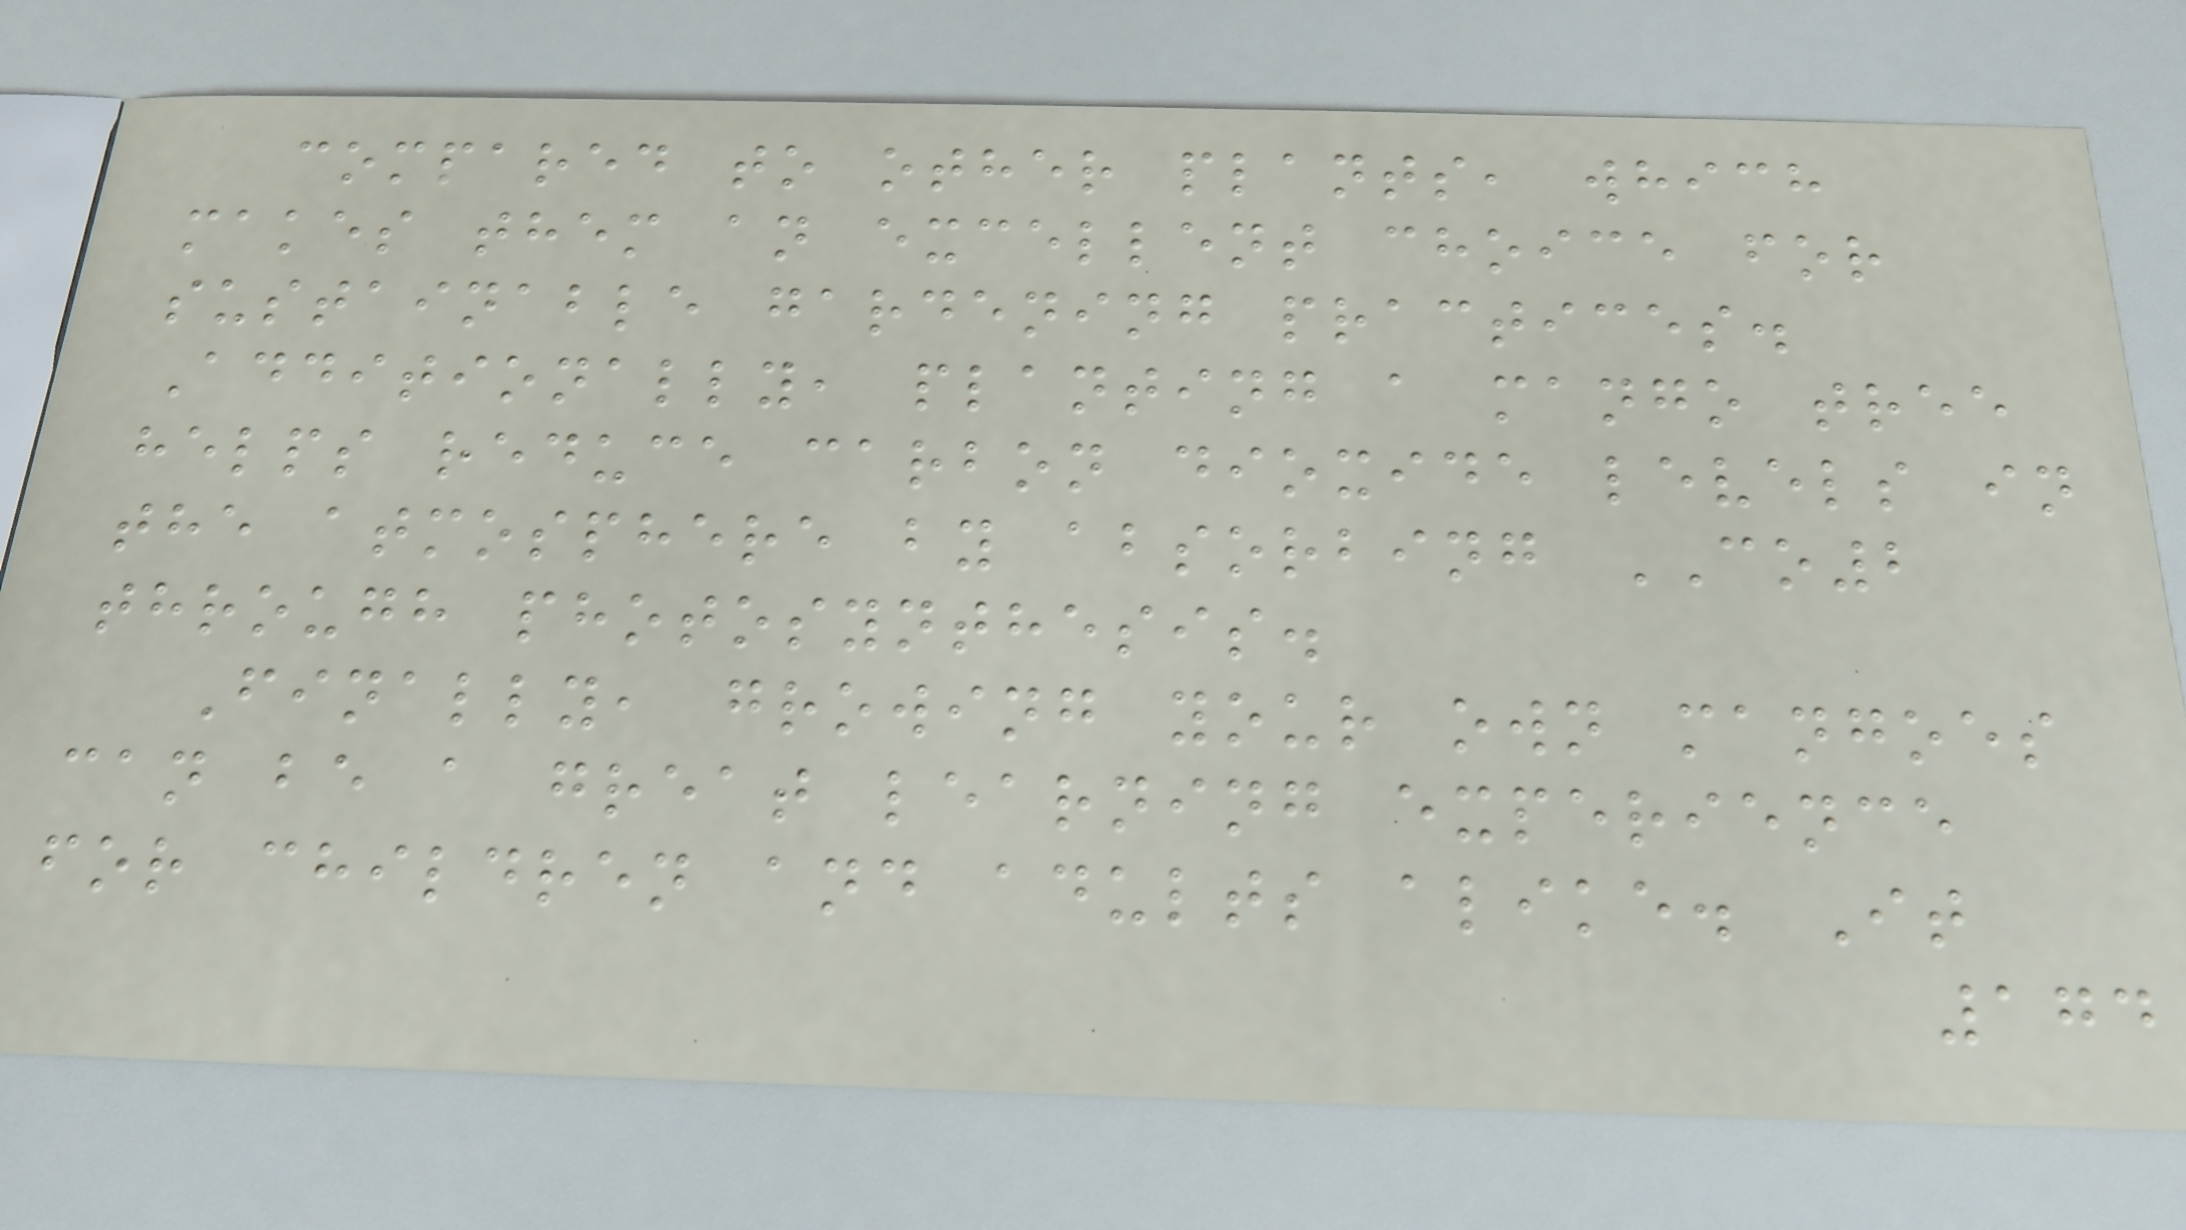compared to other plants, which
makes them an excellent choice for
sustainable gardening practices.
Additionally, planting a mango tree
helps reduce carbon dioxide levels in
the atmosphere by absorbing CO2
through photosynthesis.
Finally, growing your own mangoes
can be a great learning experience
for children and adults alike. It
174
